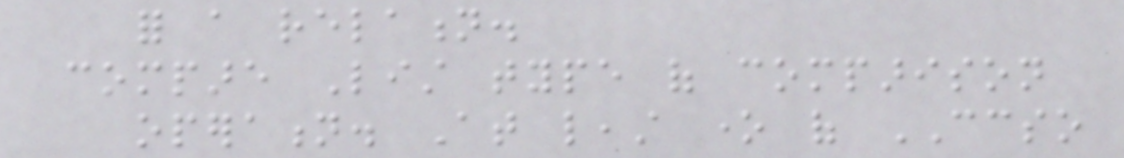for a relation.
compare List type of comparison
operation. At least one of CCSO
